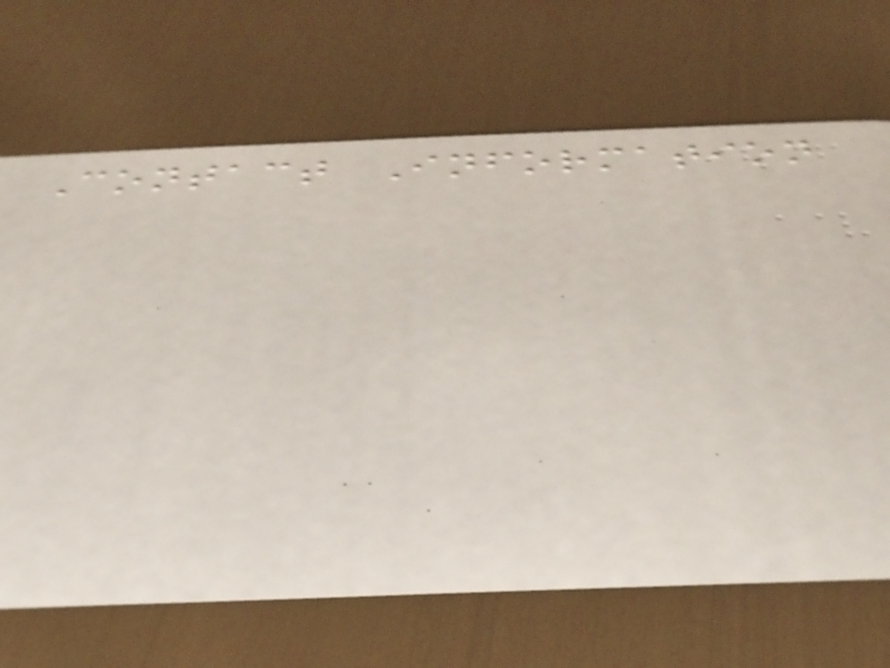Contact Information
